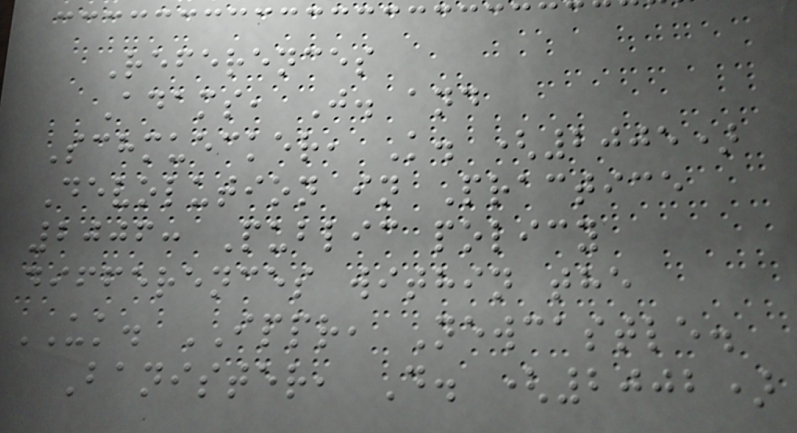References
Adams, J. and
Schmuecker, K. (2005)
Devolution in Practice
2006: Public policy
differences within the
UK. IPPR, Newcastle.
Banister, D. (2002)
